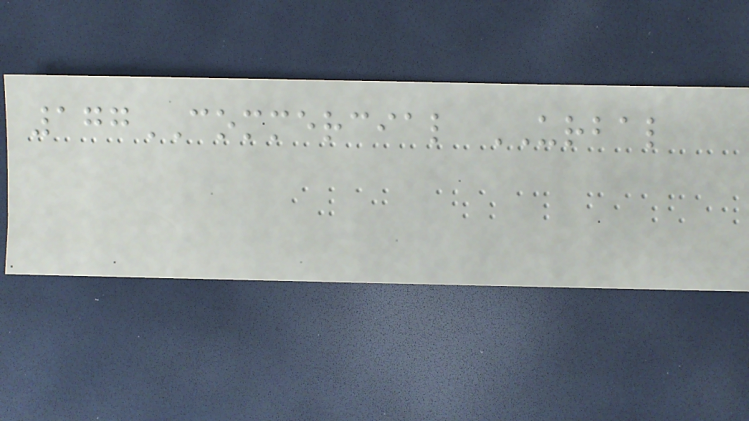177COMMERCIAL URBAL
